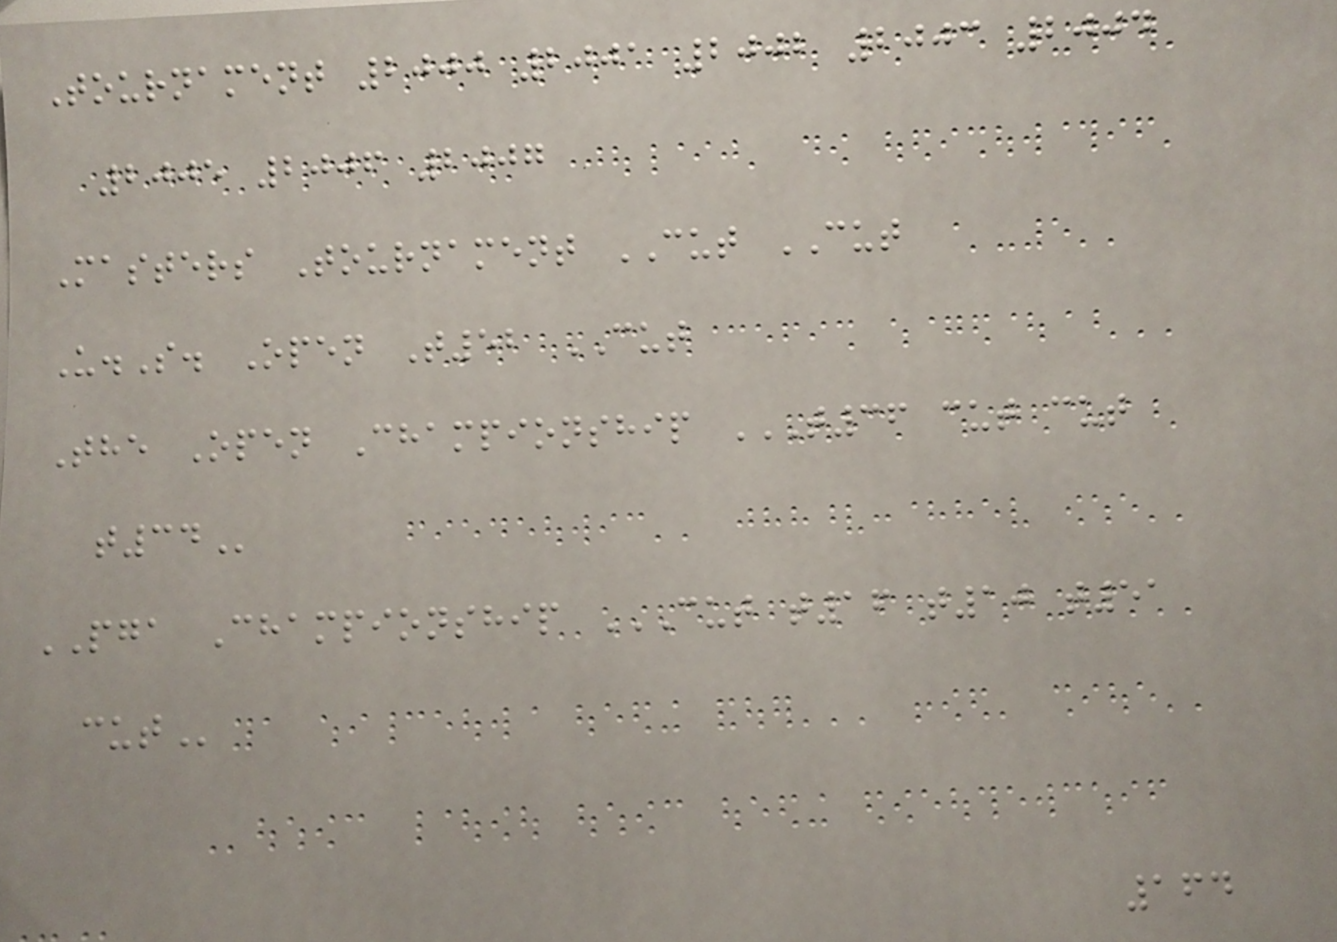Tournament 2000 2001 2002 2003 2004
2005 2006 2007
Masters Tournament CUT CUT
U.S. Open T52 CUT
The Open Championship T36 CUT CUT
T34
PGA Championship CUT T16 T10 T51
CUT
164
